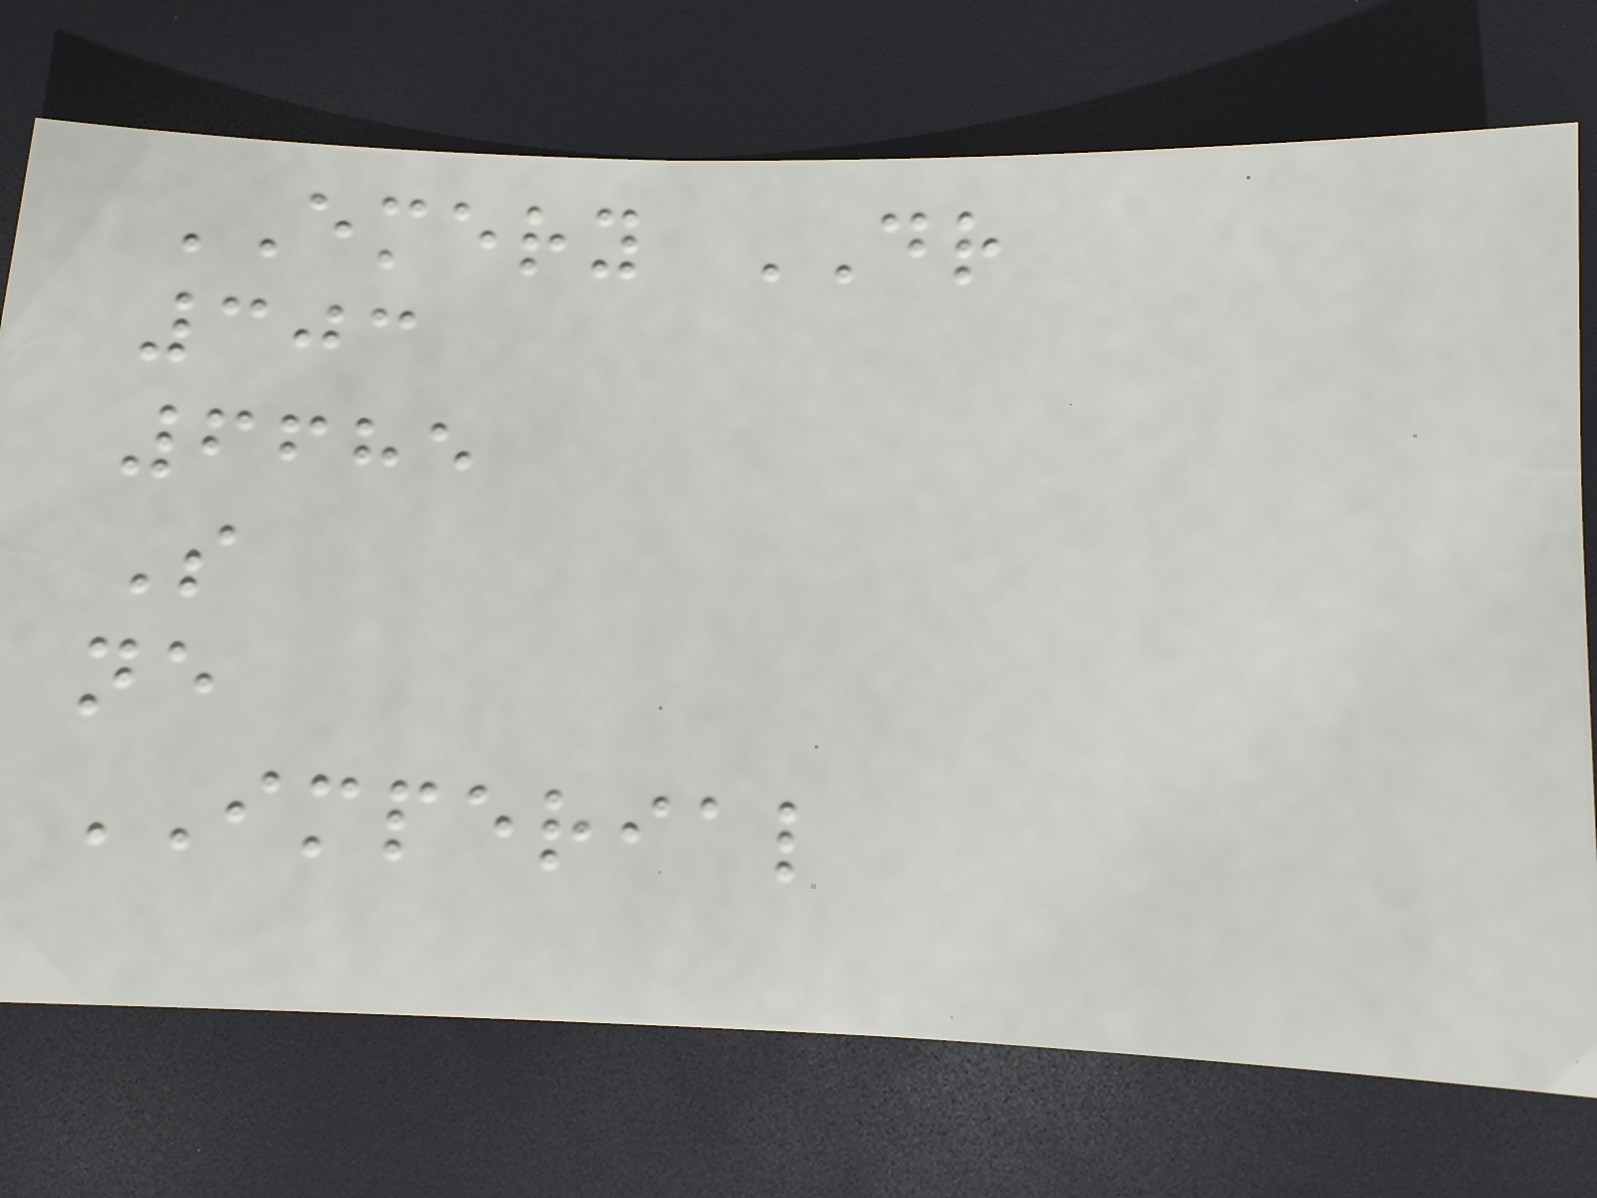EMERY DR
303
6685
S
ne
IMPERIAL
